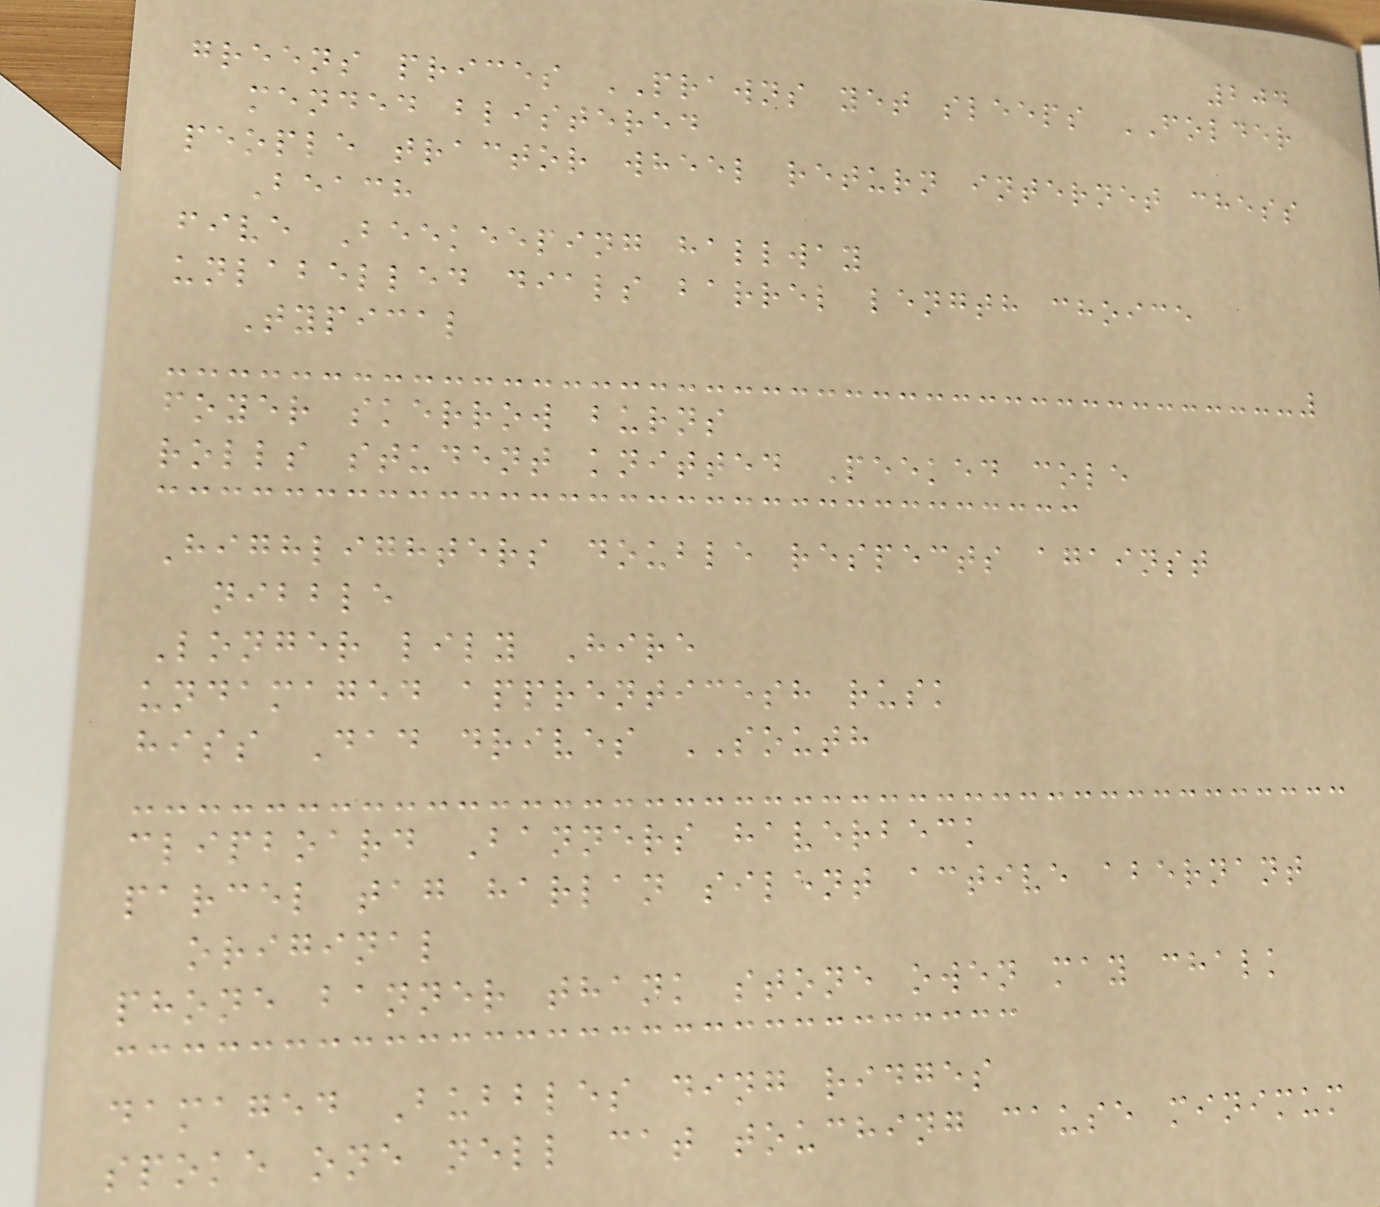204
greens prices PRAWNS yet sleeps FOLDER
mended blistered
people tractor wheel return internet chess
Beach
five Beekeeping hallway
unlabelled dials barrel length choice
Typical
foyer skerrow burns
rolls student knitted Peeked cole
Highlighters double respects against
nibble
Longer lily Hire
undamaged apprenticesh rusk
hiss Dad drives SOUTH
clipboard Banners haverbeck
parcel tag harlan silent active abernant
original
phone banner thank stone owen may chalk
damaged Bubbles ding ridges
spoke one nell cat touching cause minimum
